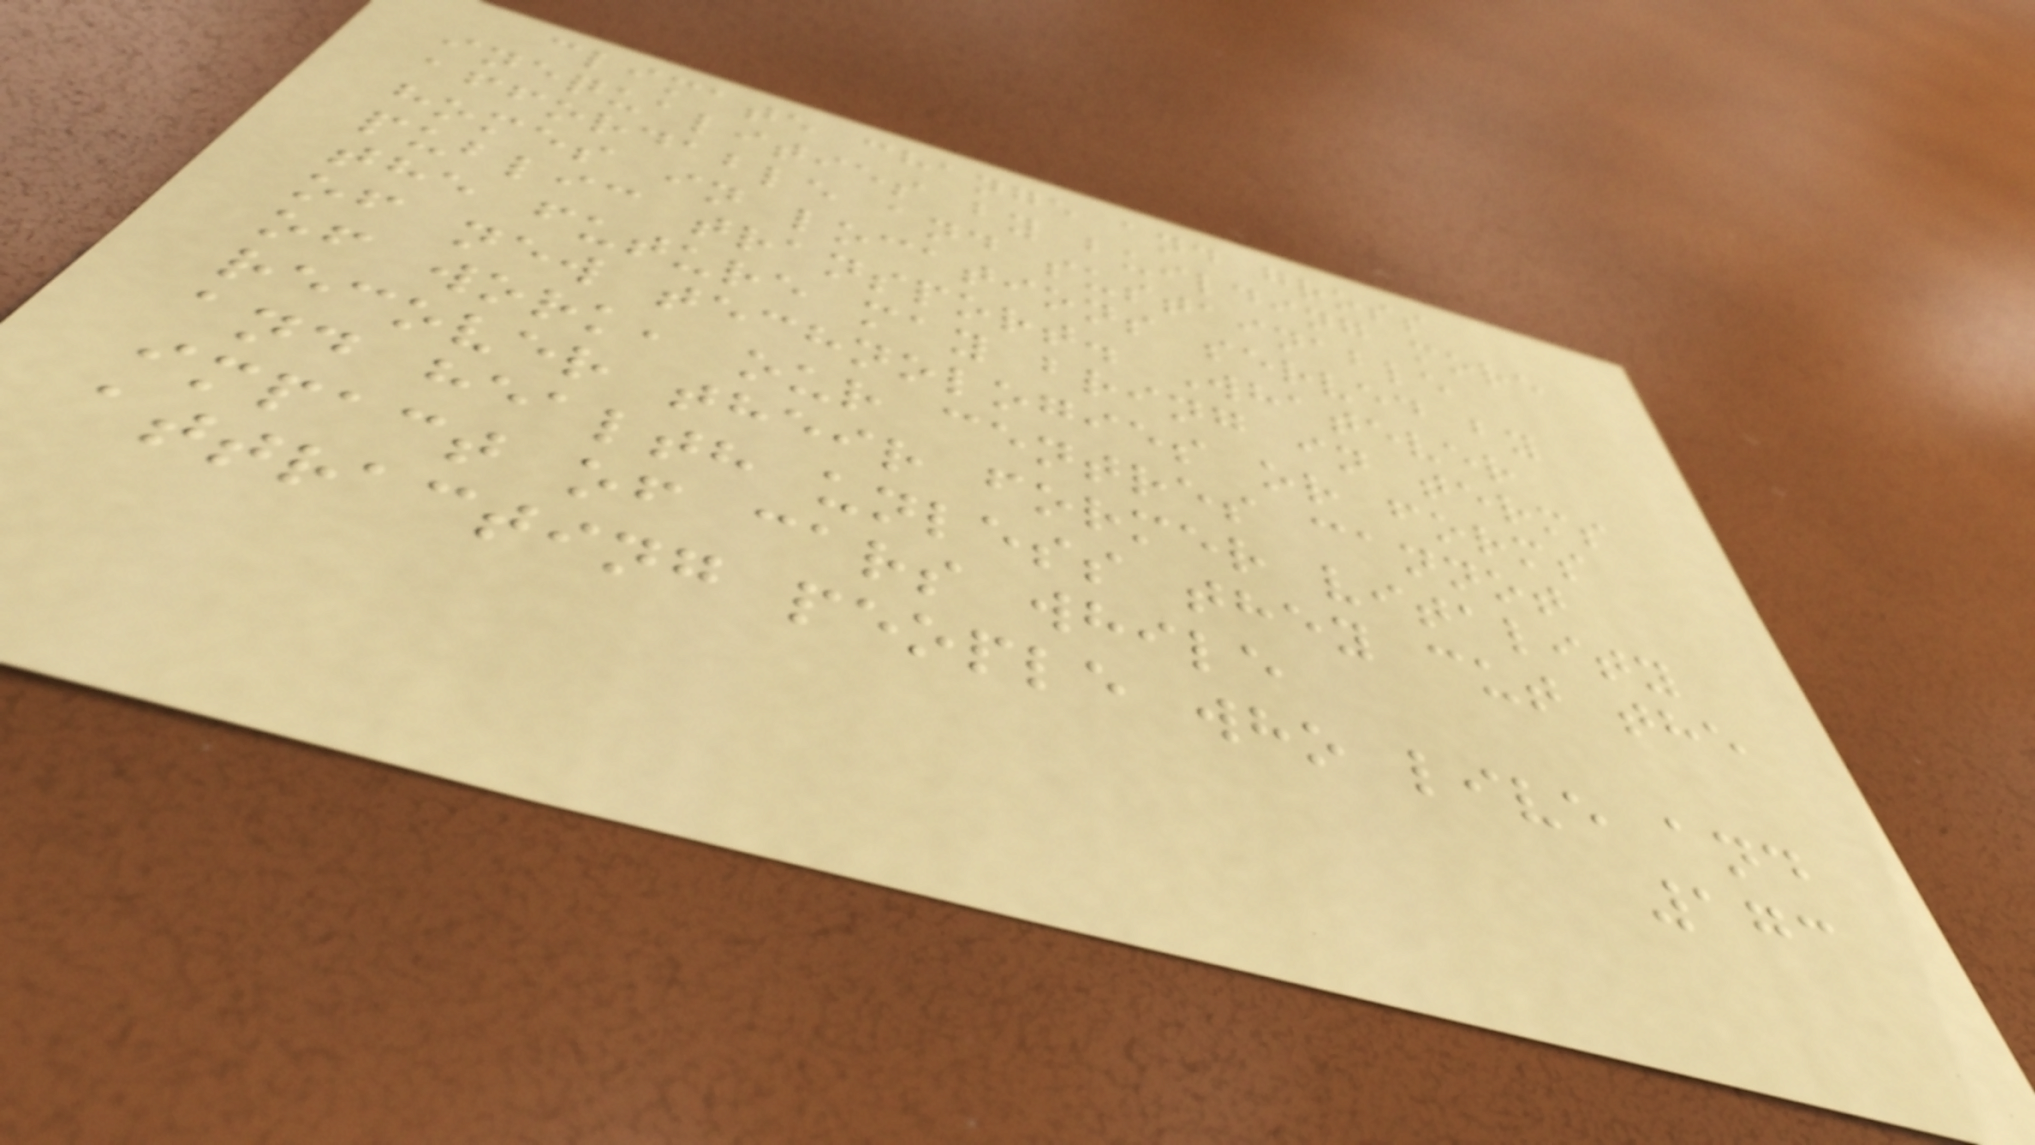climate change and gross
inequalities by building more
affordable and sustainable
homes in locations served by
public transport. Whatever
the future may bring in terms
of new technologies or forms
of work, our centres cannot
recover their former vitality
and health unless they cut the
impact of cars while
attracting people who live and
173
